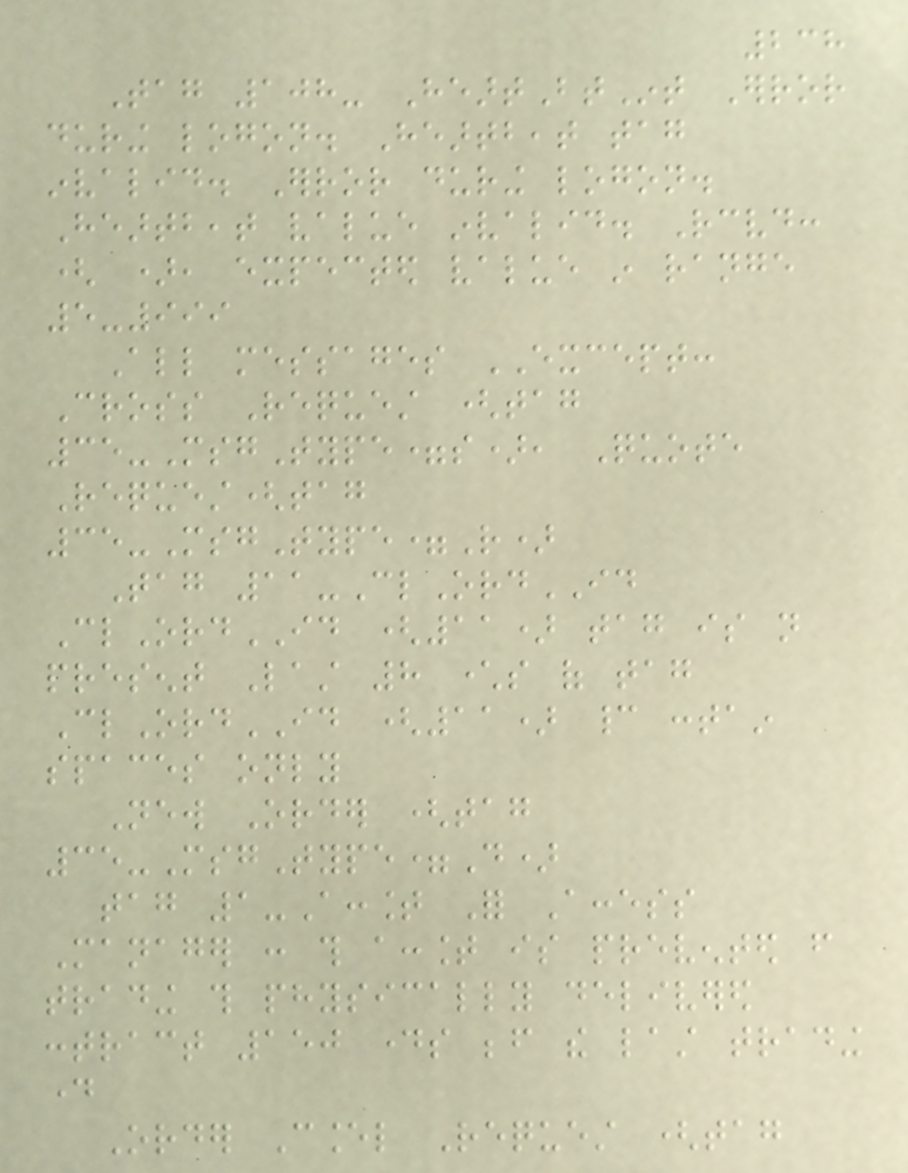238
Tag 108- HeartBtInt Error
during logon. Heartbeat tag
invalid. Error during logon.
Heartbeat value invalid. Received:
( ), expected value in range
5-999
All messages EXCEPT:
Cross Request (tag
35-MsgType=s), Quote
Request(tag
35-MsgType=R)
Tag 11-ClOrdID
ClOrdID (11) tag is not
present Last 8 characters of tag
ClOrdID (11) cannot contain
spaces only
New Order (tag
35-MsgType=D)
tag 1-Account For Access
Manager : this account is prevented from
trading this physically delivered
contract 150 days before the last trading
day
Order Cancel Request (tag
